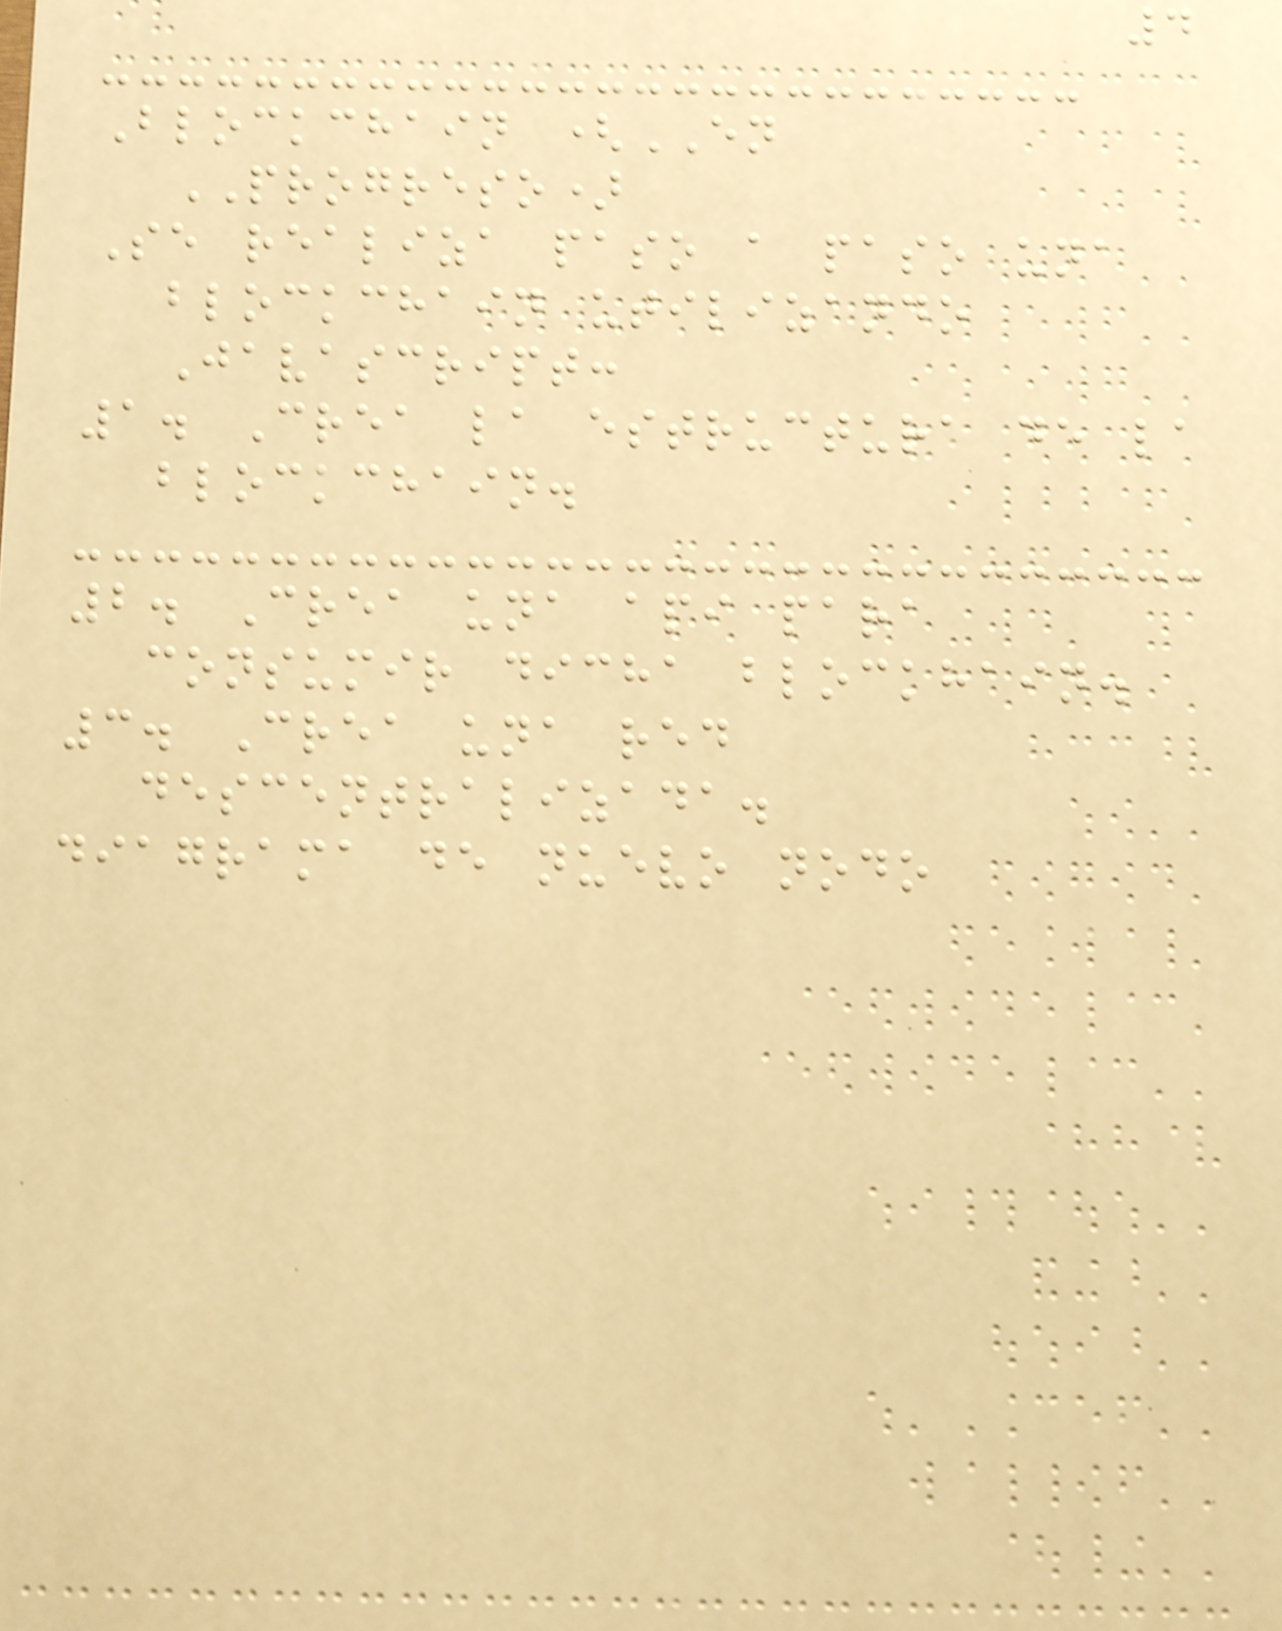4
Blockchain (EN
PROGRESO)
Se realiza paso a paso una
blockchain utilizando
Javascript:
1. Crea la estructura de la
blockchain.
2. Crea una api para
consumir dicha blockhain.
3. Crea una red
descentralizada.
diagrama de nuevo nodo
